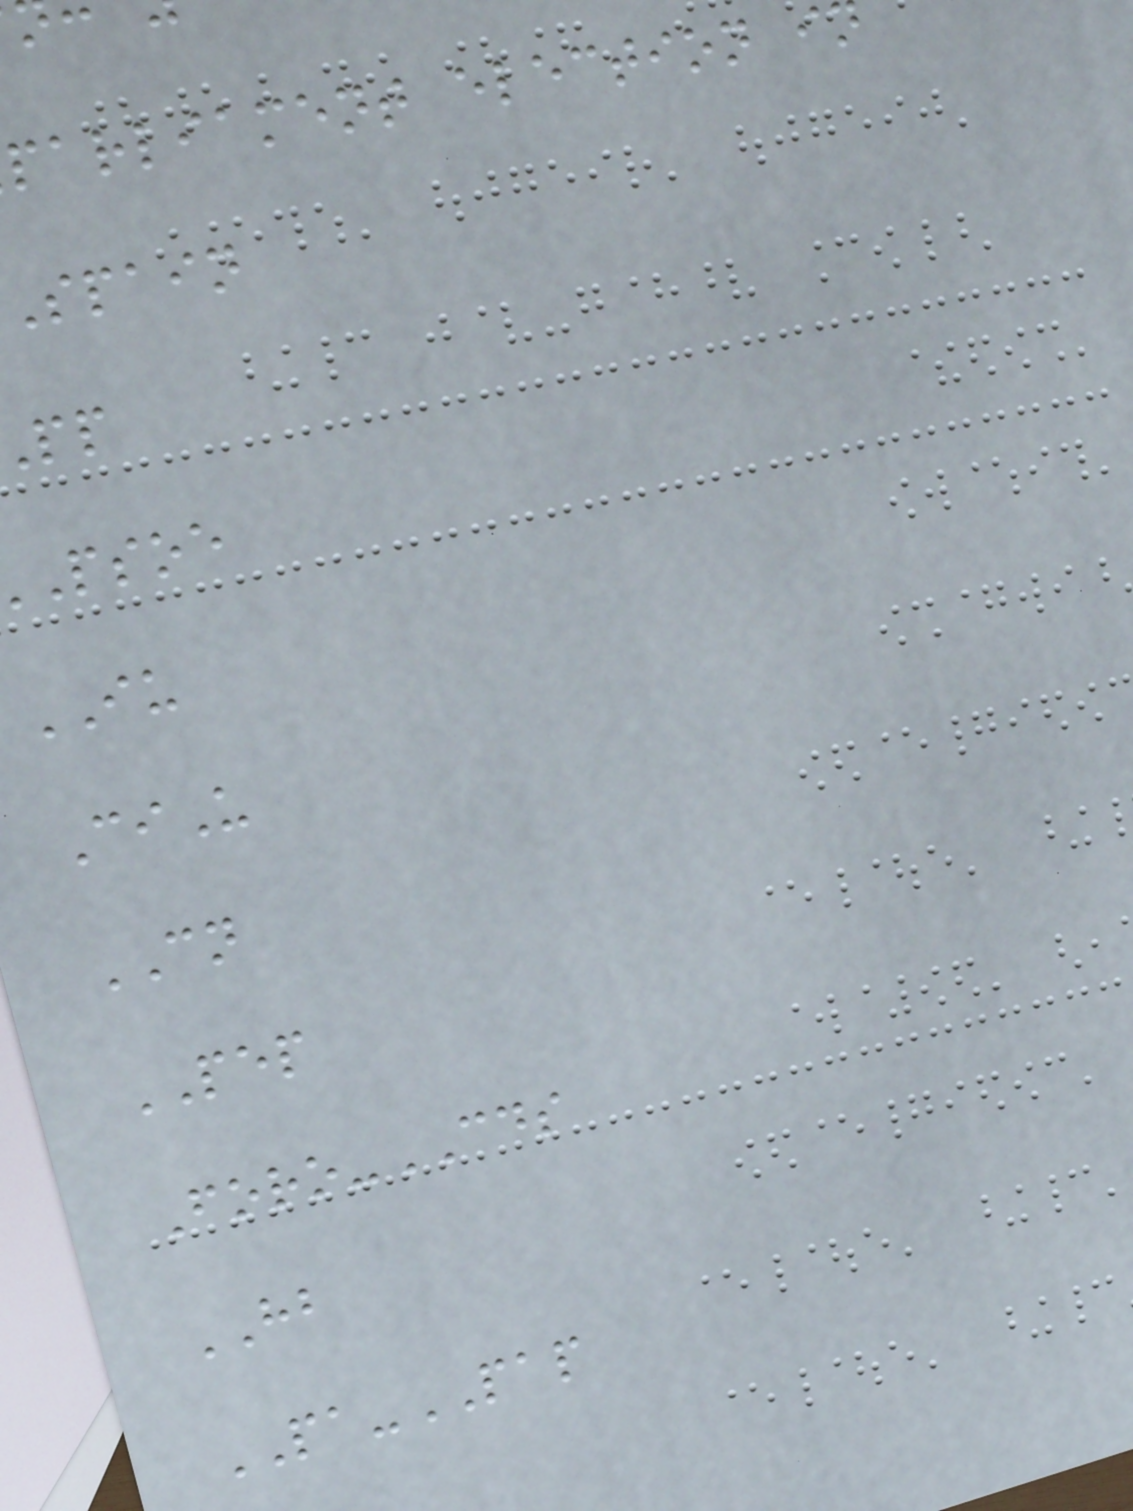parliament election i
spain
psoe
IU
CiU
CN
PEP
Foro-CDS
HB
PA-PAP
